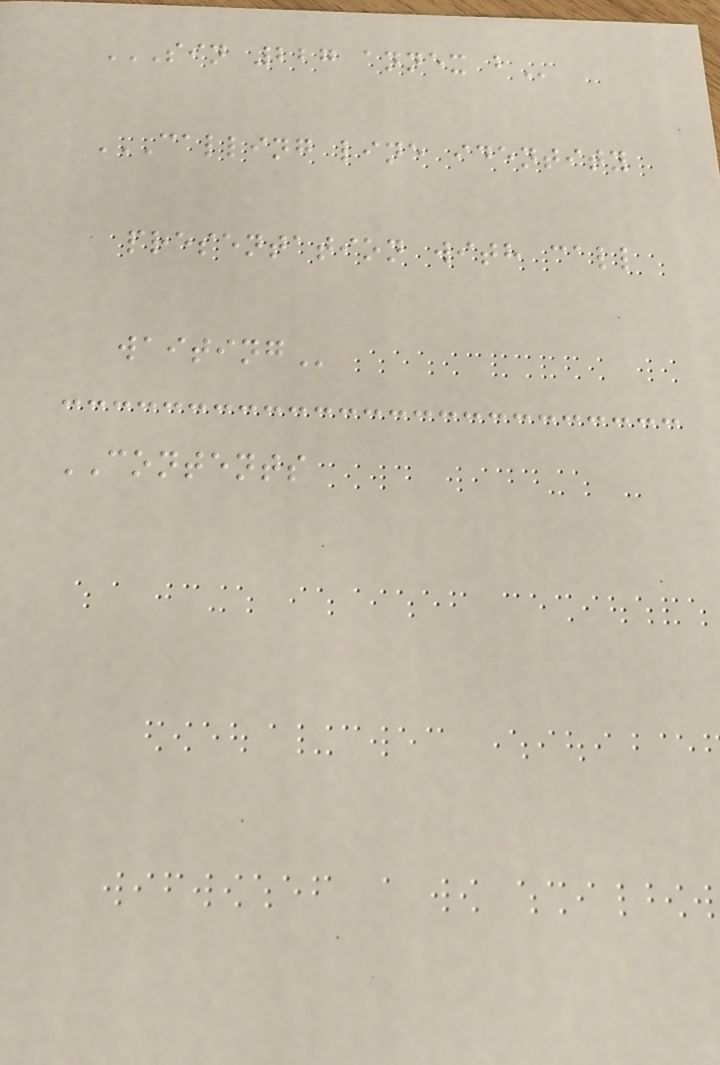SIN 227 ANNEX B
CALLING LINE IDENTITY
PRESENTATION WITH CALL
WAITING
CONTENTS
